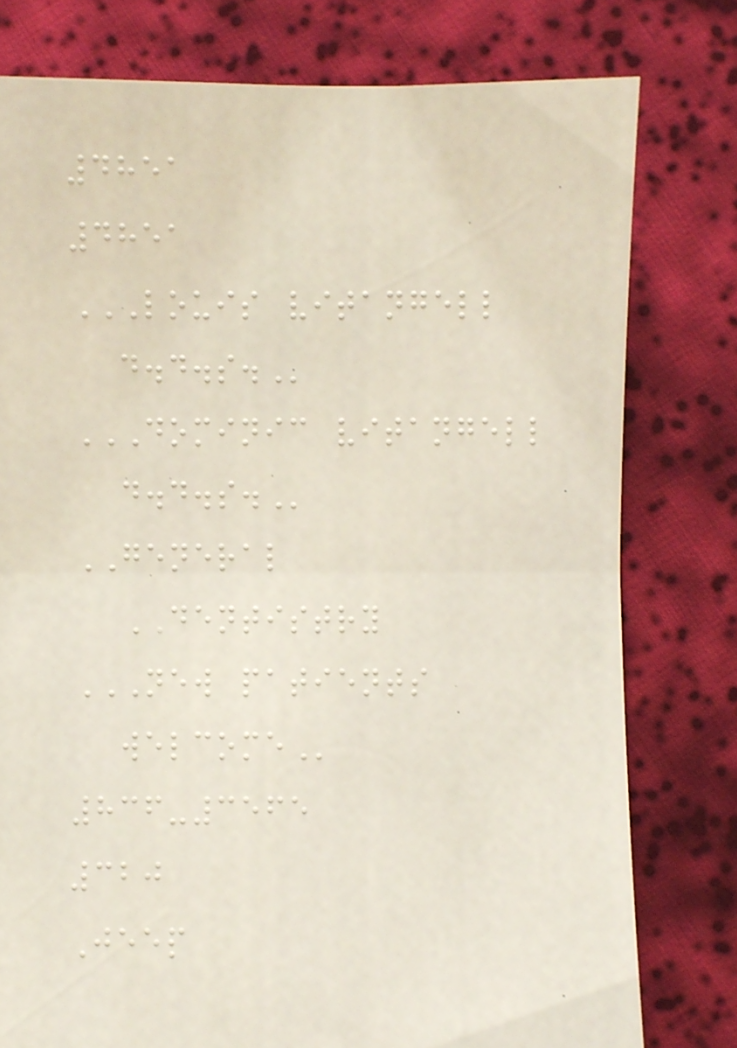4851
4851
LOUIS VITANGELL
D.D.S.
DOMINIC VITANGELL
D.D.S.
GENERAL
DENTISTRY
NEW PATIENTS
WELCOME
836-3565
320
Jeep
